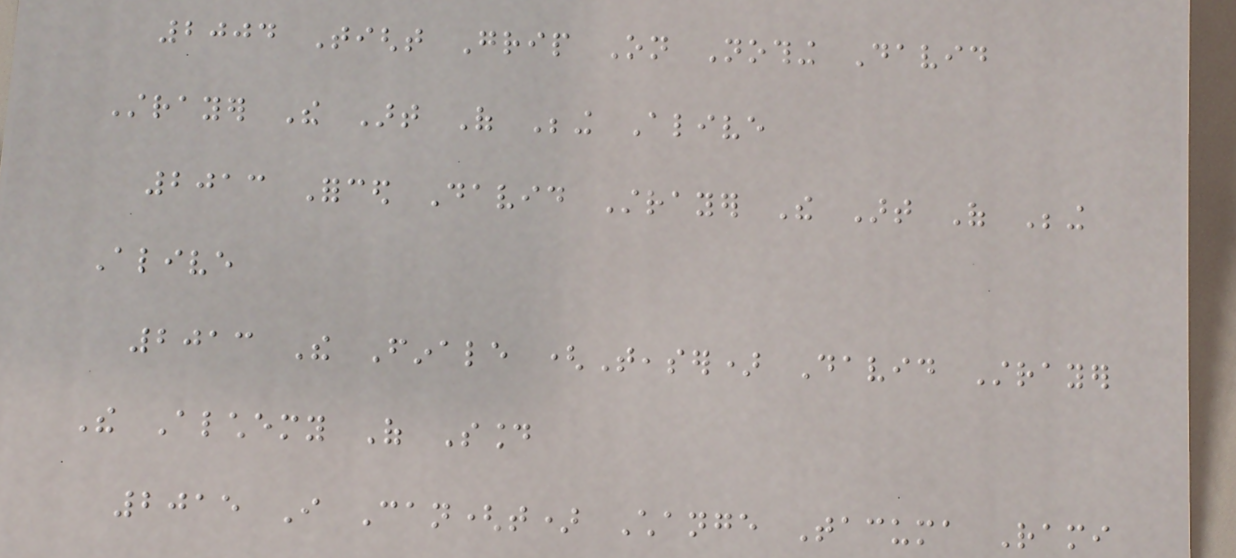2004 Tight Grip On Nothing David
Strayer The Art Of Being Alive
2013 Forced David Strayer The Art Of Being
Alive
2013 The Finale (Teaser) David Strayer
The Alchemy Of Sound
2015 I Can(t) Change Tacuma Rami
